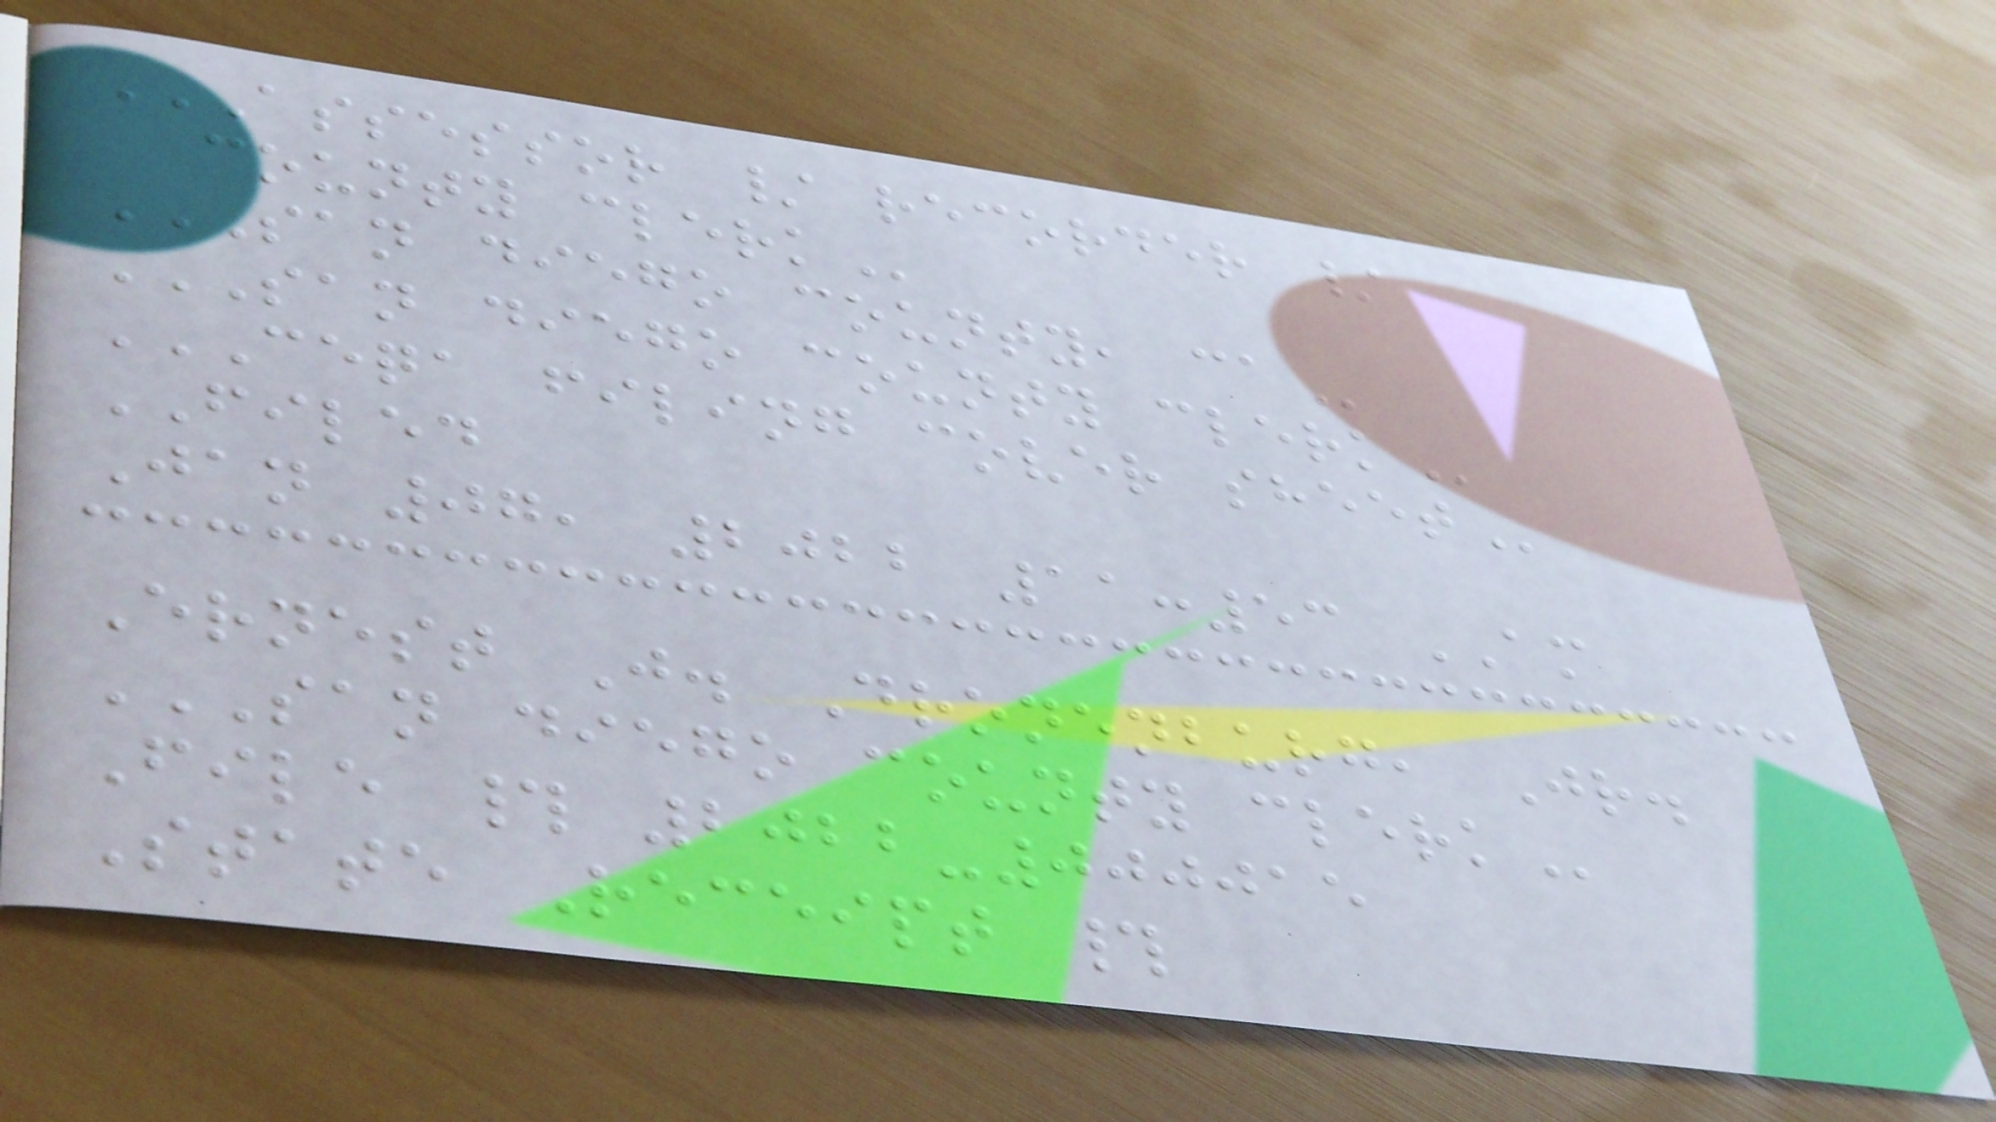ASSESSOR / RECORDER /
COUNTY CLERK
SAN DIEGO COUNTY, CA
SAN DIEGO COUNTY CLERK
CEQA FILING COVER SHEET
FILED
Jan 07, 2022 11:53 AM
Ernest J. Dronenburg, Jr.
SAN DIEGO COUNTY CLERK
File # 2022-000015
State Receipt #
